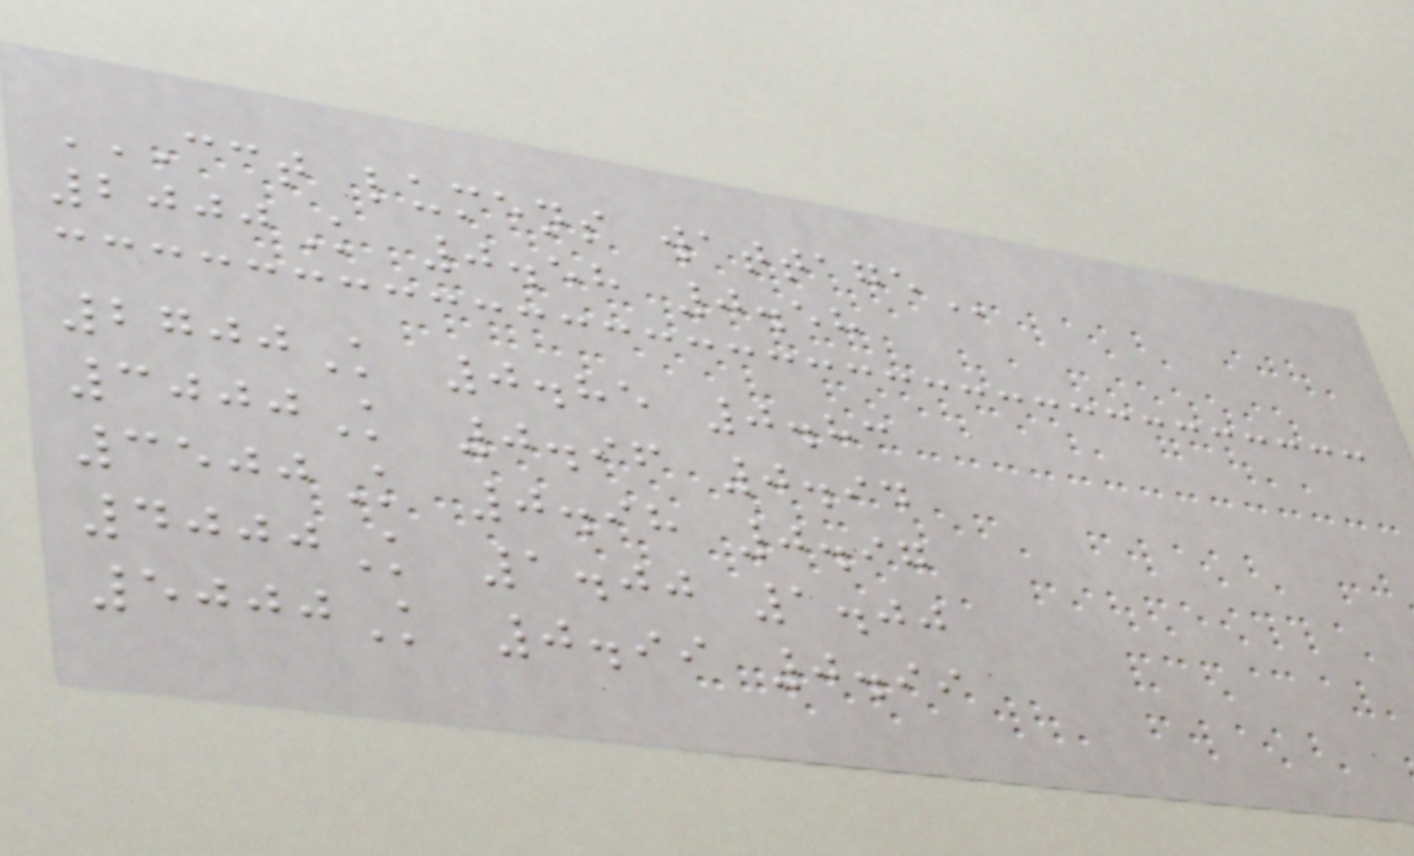CCT LUMENS WATTAGE
2000K 0.58 0.58
2700K 0.85 0.83
3000K 0.96 0.94
3500K 0.98 0.97
4000K 1.00 1.00
5000K 0.99 0.99
